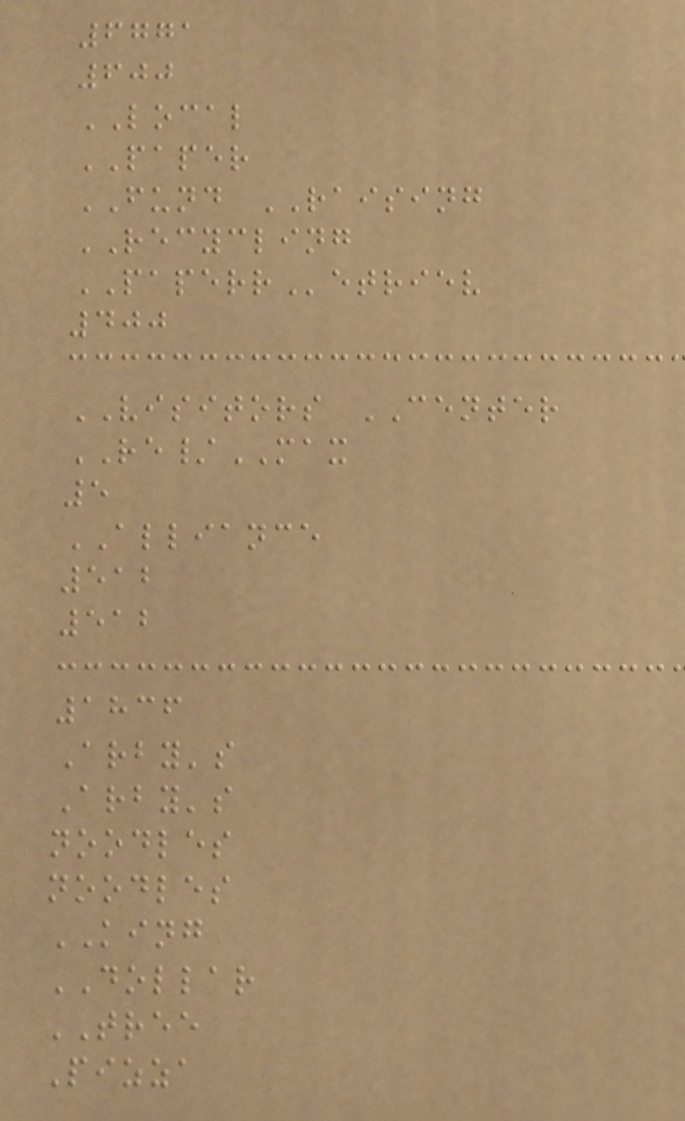6771
600
LOCAL
PAPER
FUND RAISING
RECYCLING
PAPERRetriev
400
VISITORS CENTER
RE/MAX
5
ALLIANCE
512
512
1836
Arby's
Arby's
noodles
noodles
KING
DOLLAR
TREE
Pizza
